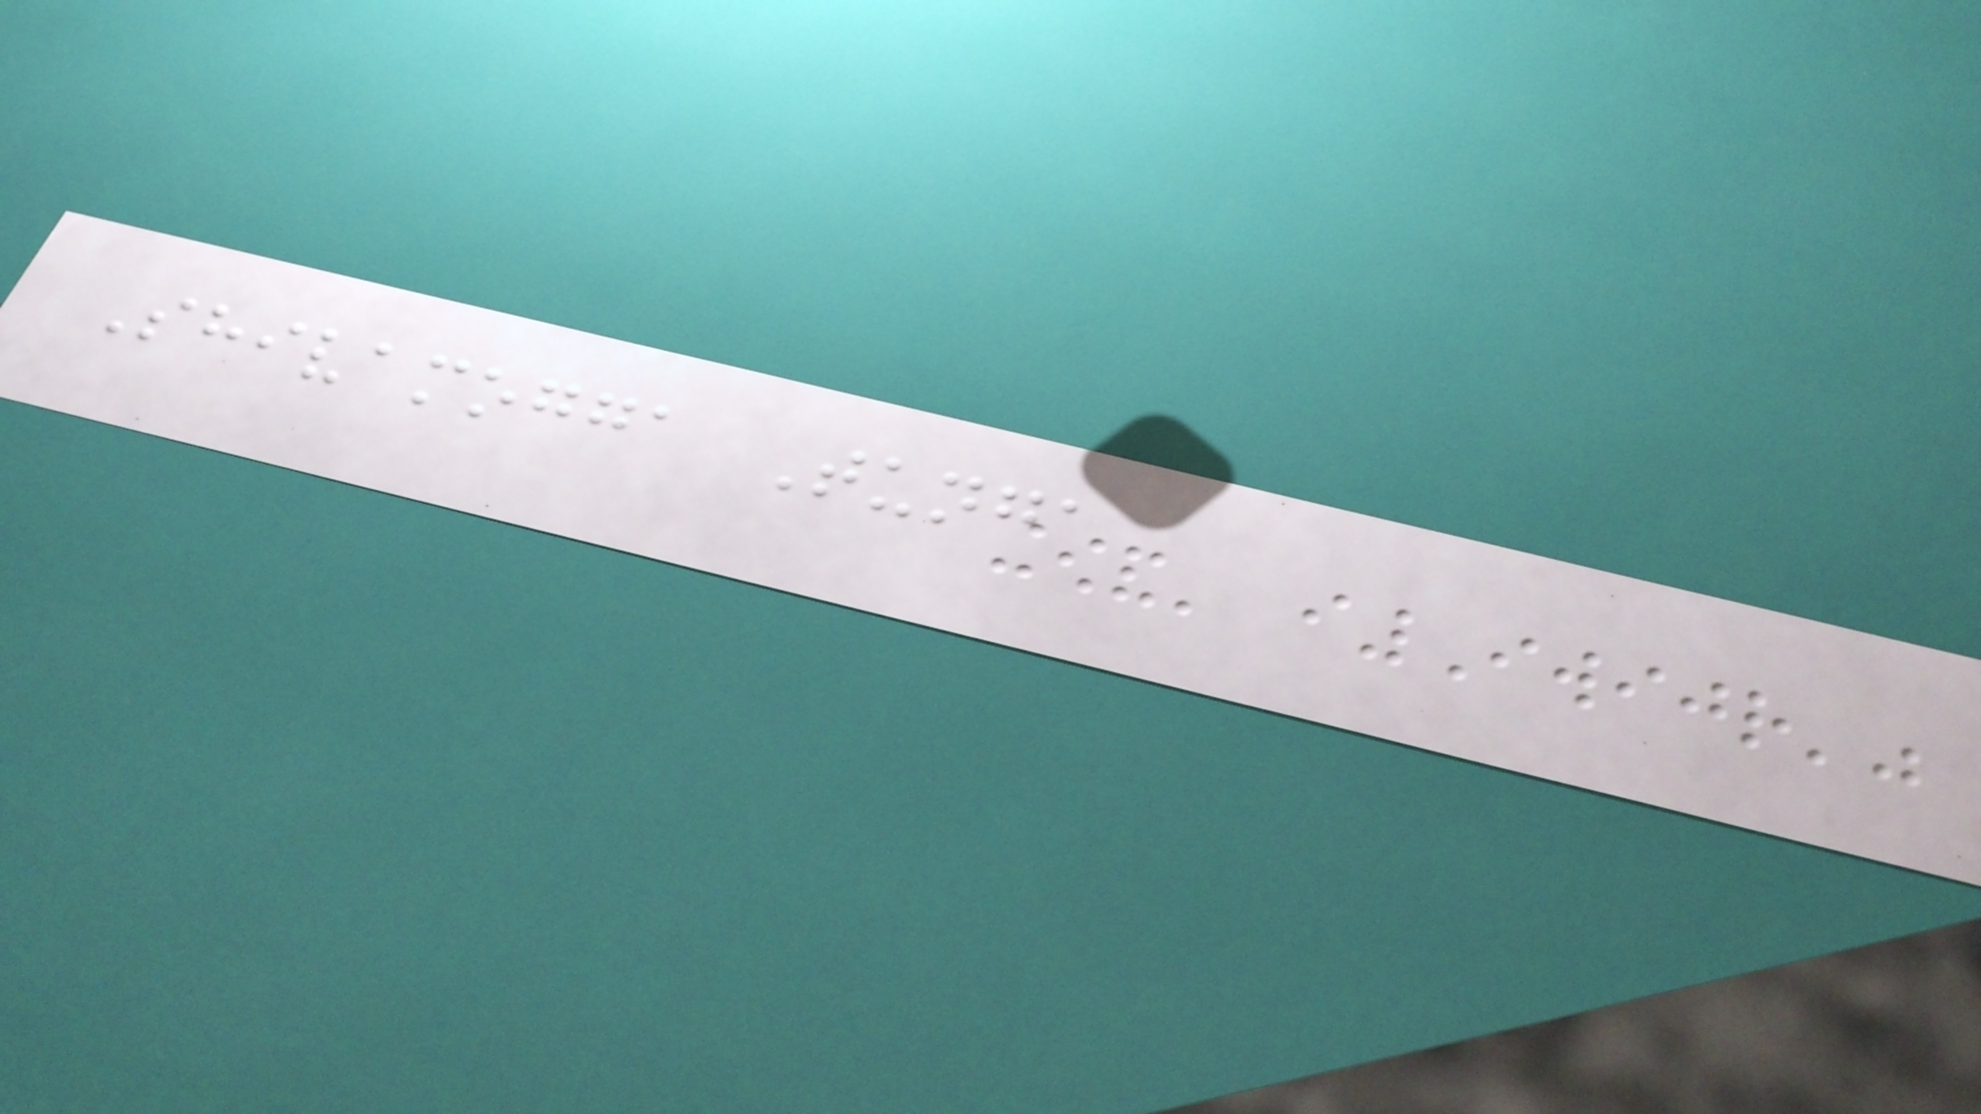Shivamogga Tunga
